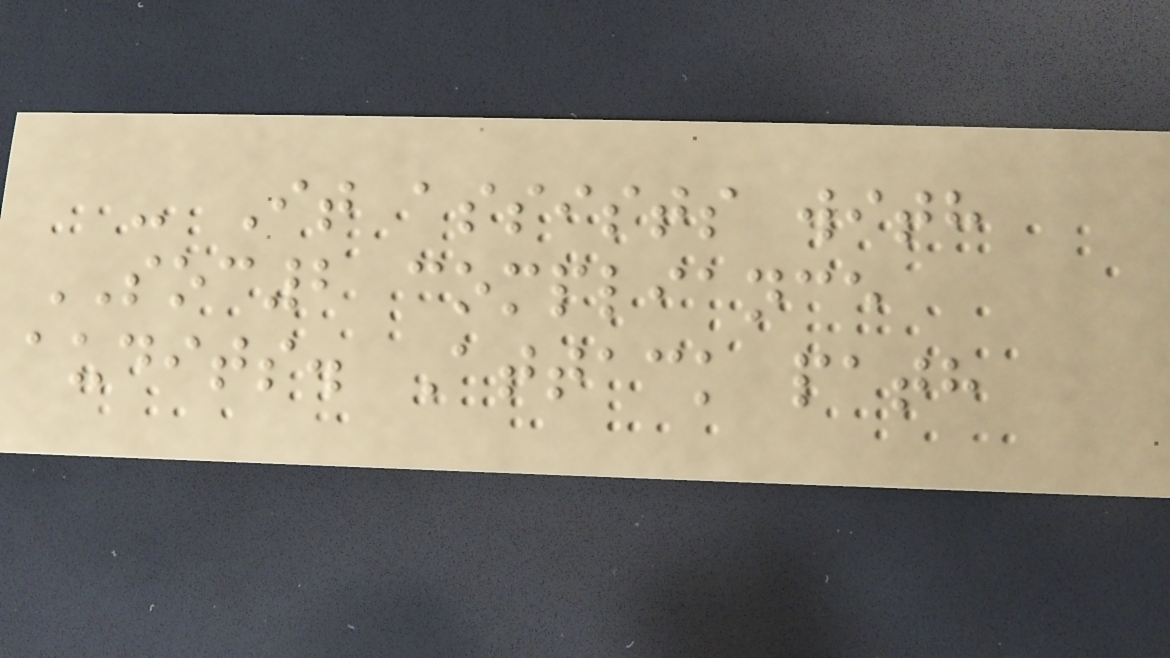- It assists with
SOC2 compliance
audits. Attack path
